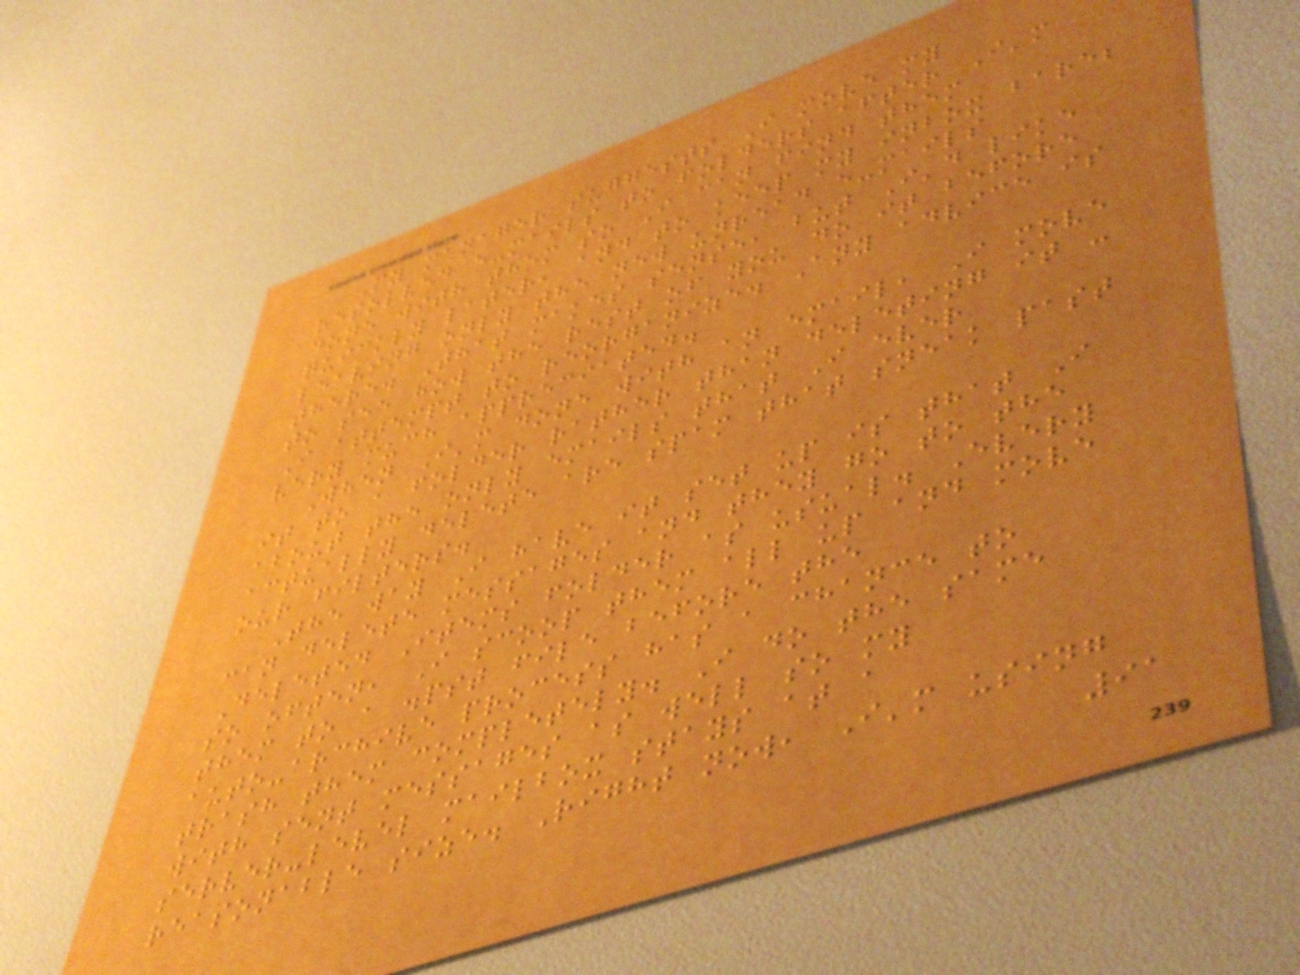My manager suggests I move my
resolved e-mails to folders after I'm
done with them so I can find them
quickly later, and to keep my inbox bare;
leaving only the new unread e-mails
there. That makes sense, but I'd like
to see how the rest of you do it before
I attempt to reorganize. Any advice is
very much appreciated.
When I'm done with an email, I move
it to a folder rather than deleting it -
about the only emails that I ever
actually delete are spam that sneak past
our filters.
The way I have it set up is that I
can delete messages and they go to the
Deleted Items folder as usual. Every
so often, I scoop them all up and move
them to a .pst file before the
auto-archive process has a chance to
trash them completely. I do the same
with sent messages as well so my
server-level mailbox stays at a
reasonable size. Right now, I'm using
91
